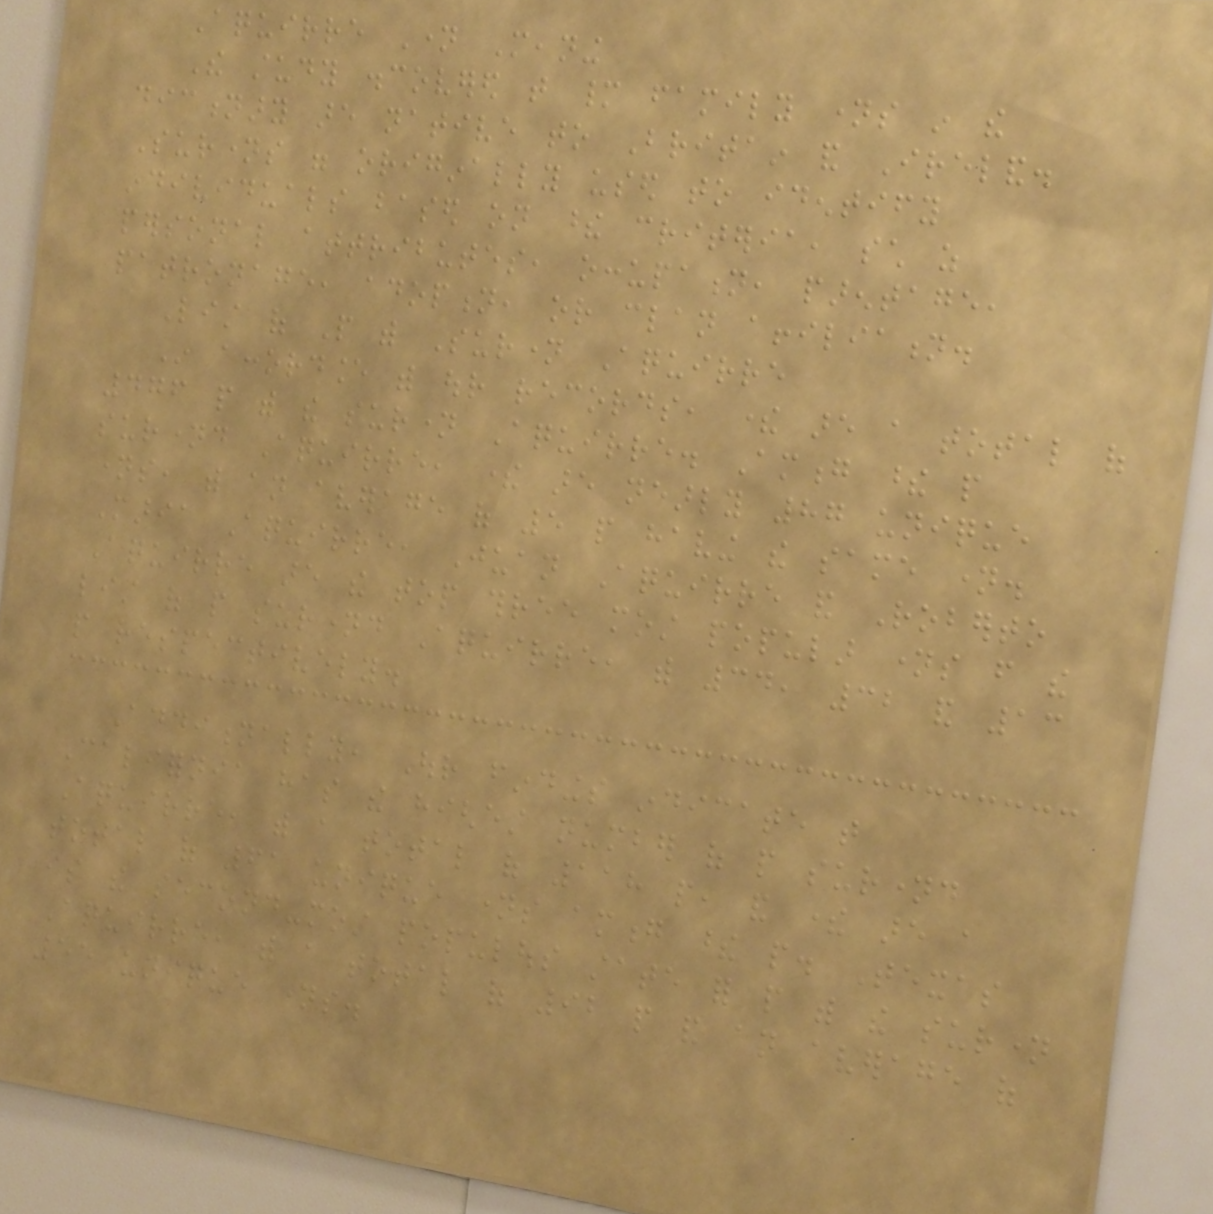Aquirre Name Meaning
The study discovered that many family names in the
dictionary are native to Britain and Ireland.
Surnames were originally used to identify
individuals based on these criteria, such as
personal attributes, occupation, parentage,
patronage, adoption, or clan affiliation.
List of People with Surname Aquirre
In accordance with our records, there are a total of
476 people with the surname Aquirre. Among these people
surnamed Aquirre, there are nearly 87 unique
names, with an average of 5 people having the same name.
Maria Aquirre, Juan Aquirre and Roberto
Aquirre are the top three most popular names from the
list of people surnamed Aquirre, with 34, 32 and 13
people respectively.
Additionally, Our findings indicate that
California has the highest number of people surnamed
Aquirre, with a total of 118 people, and there are a
total of 61 unique names among these people. Texas
is the second-most populous state for people with the surname
Aquirre, with a total of 92 people and an average of
55 unique names.
